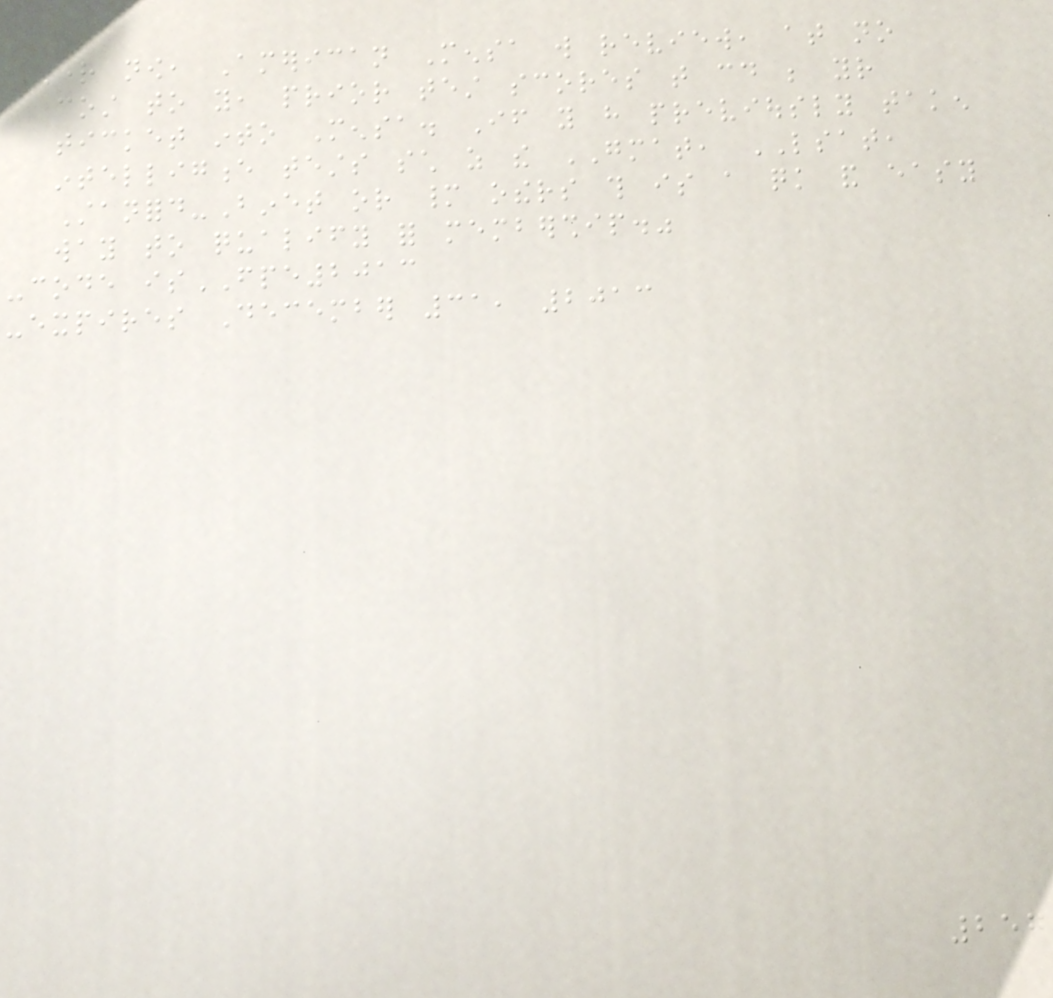"Right now, American Mensa will review, at no
cost to you, prior test scores that could be your
ticket into Mensa. If you have previously taken
intelligence tests such as the GMAT, LSAT,
Stanford-Binet or many others this is a quick and easy
way to qualify for membership."
-code isFPE2013
-expires December 31, 2013
257
